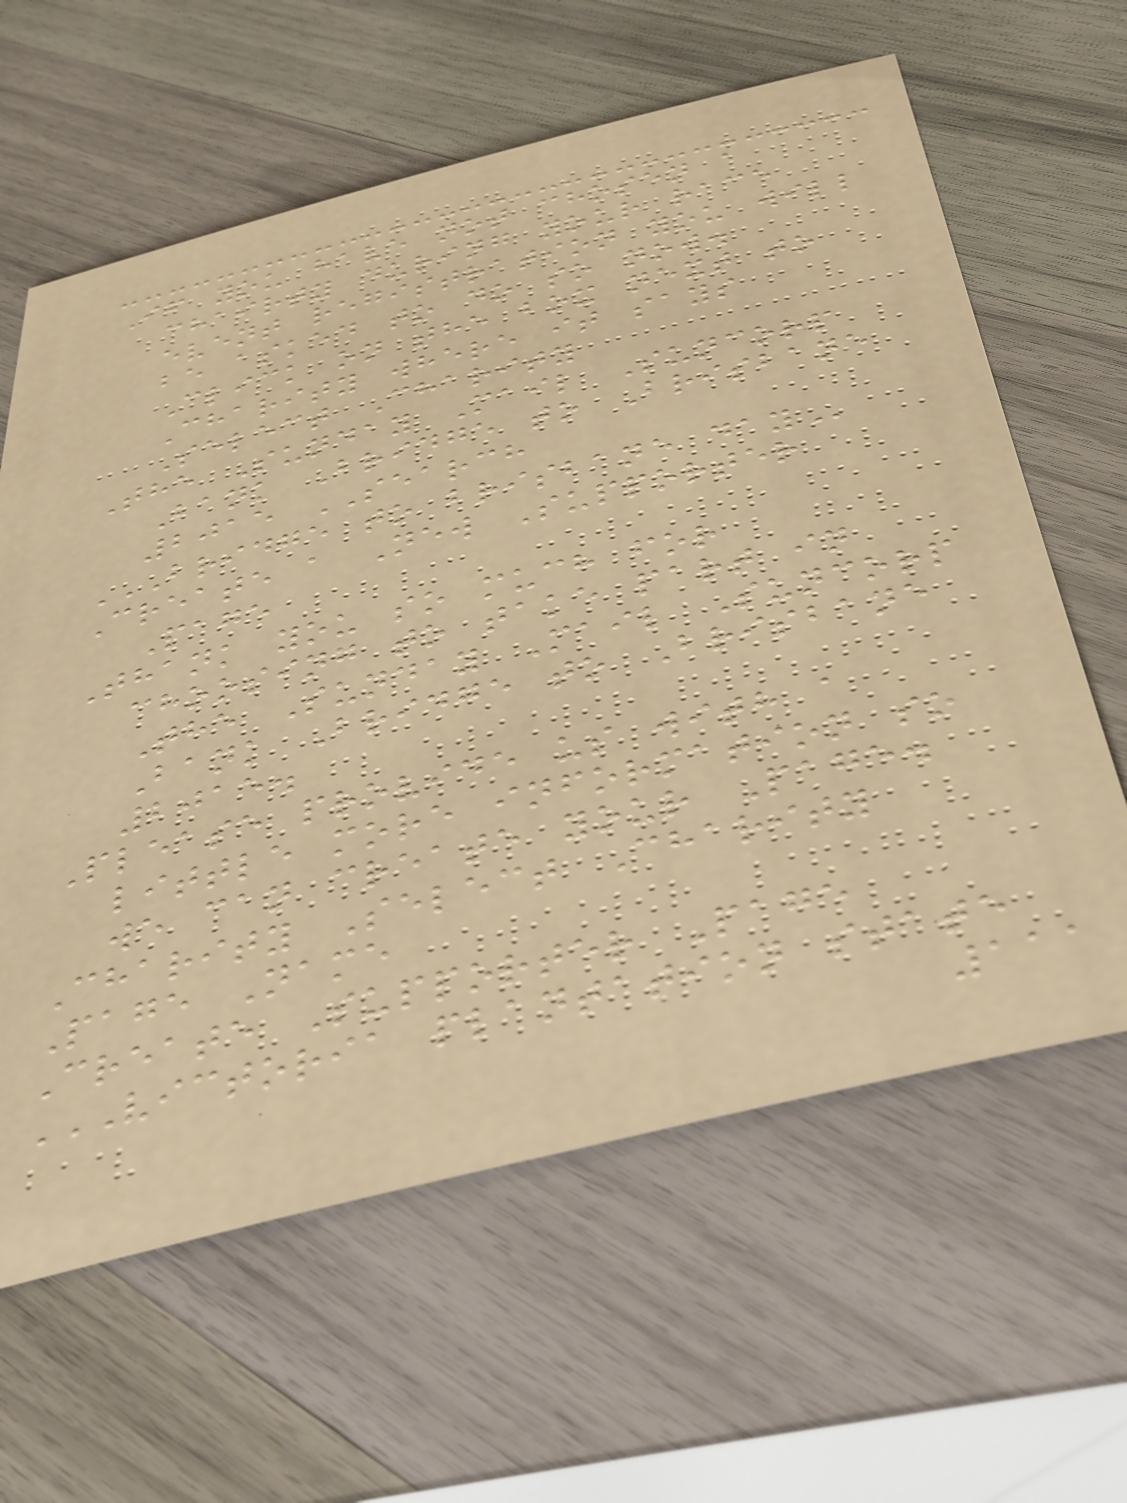If you have not chosen a
chairty during your race
event registration you will
be asked to do so now.
Click on the box next to
Charity where it says
Select Charity
The Sunday Mail Suncorp
Bank Bridge to Brisbane
2015 SEARCH
BRIDGE TO BRISBANE DAY
Create a New Supporter
Page
Thank you so much for
choosing to take part in
The Sunday Mail Suncorp
Bank Bridge to Brisbane
2015.
Please provide us with a
little more information so
we can create your Page.
Charity Select Charity
Page Name
Create Supporter Page
VICTORIA PLANTATION STATE
111
